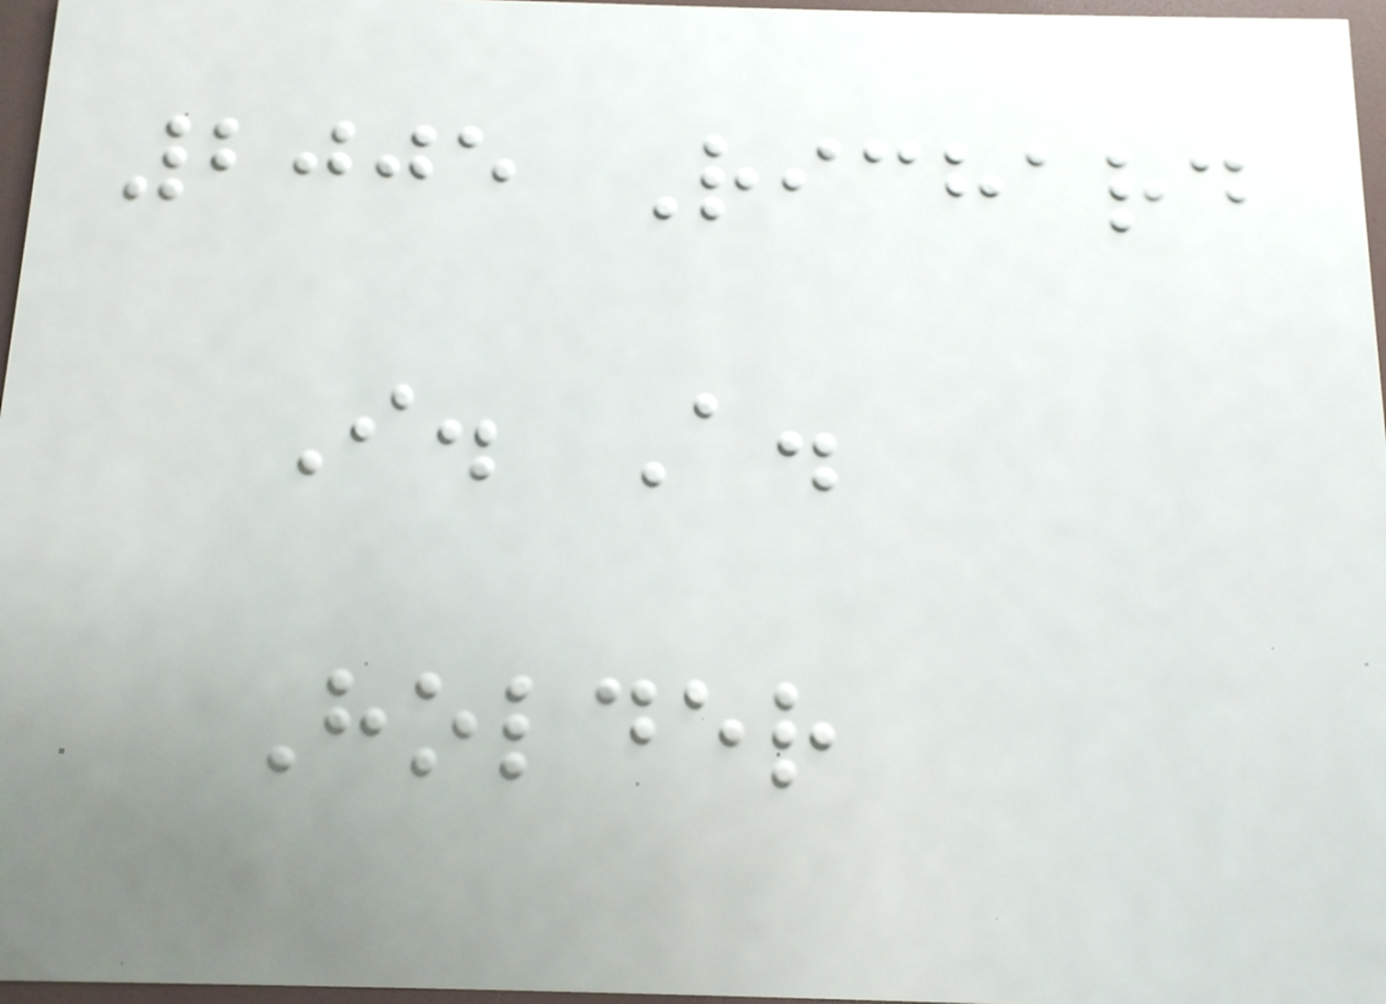2005 Richard
I. A.
Holder
